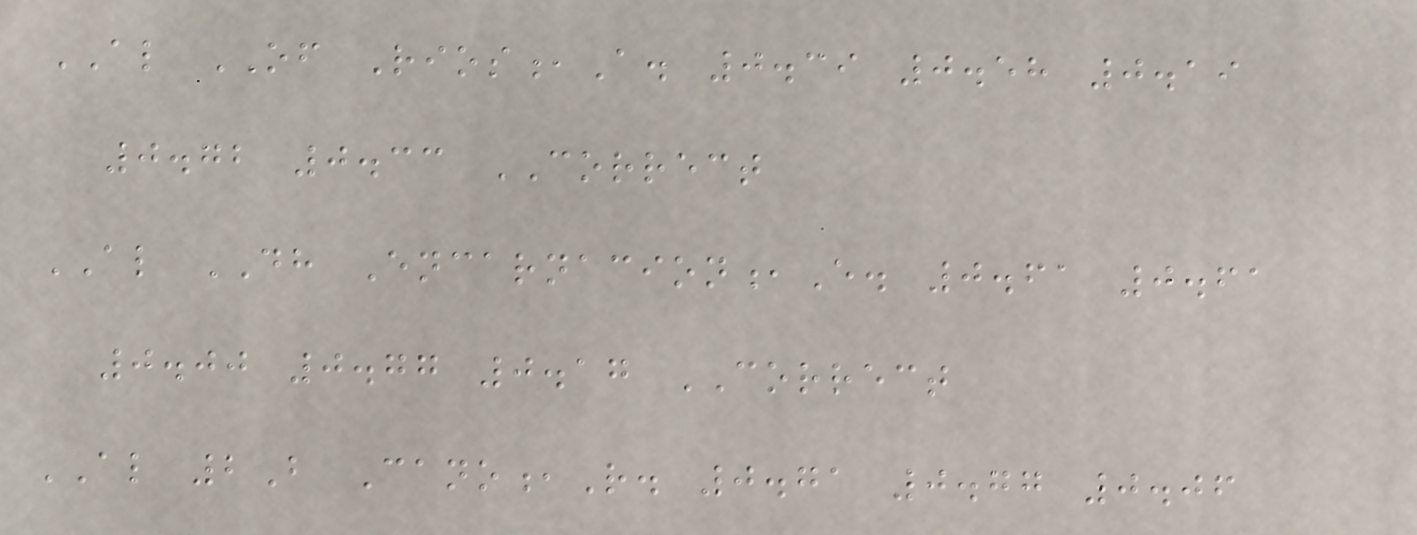AL OF Rios,A. 0.39 0.58 0.19
0.72 0.33 CORRECT
AL DH Encarnacion,E. 0.61 0.61
0.00 0.77 0.17 CORRECT
AL 2B Cano,R. 0.71 0.77 0.06
